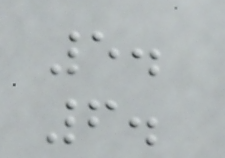5.
6.
